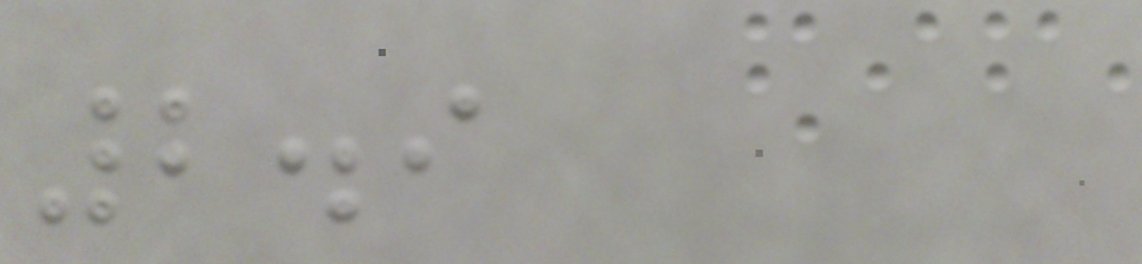2.9
